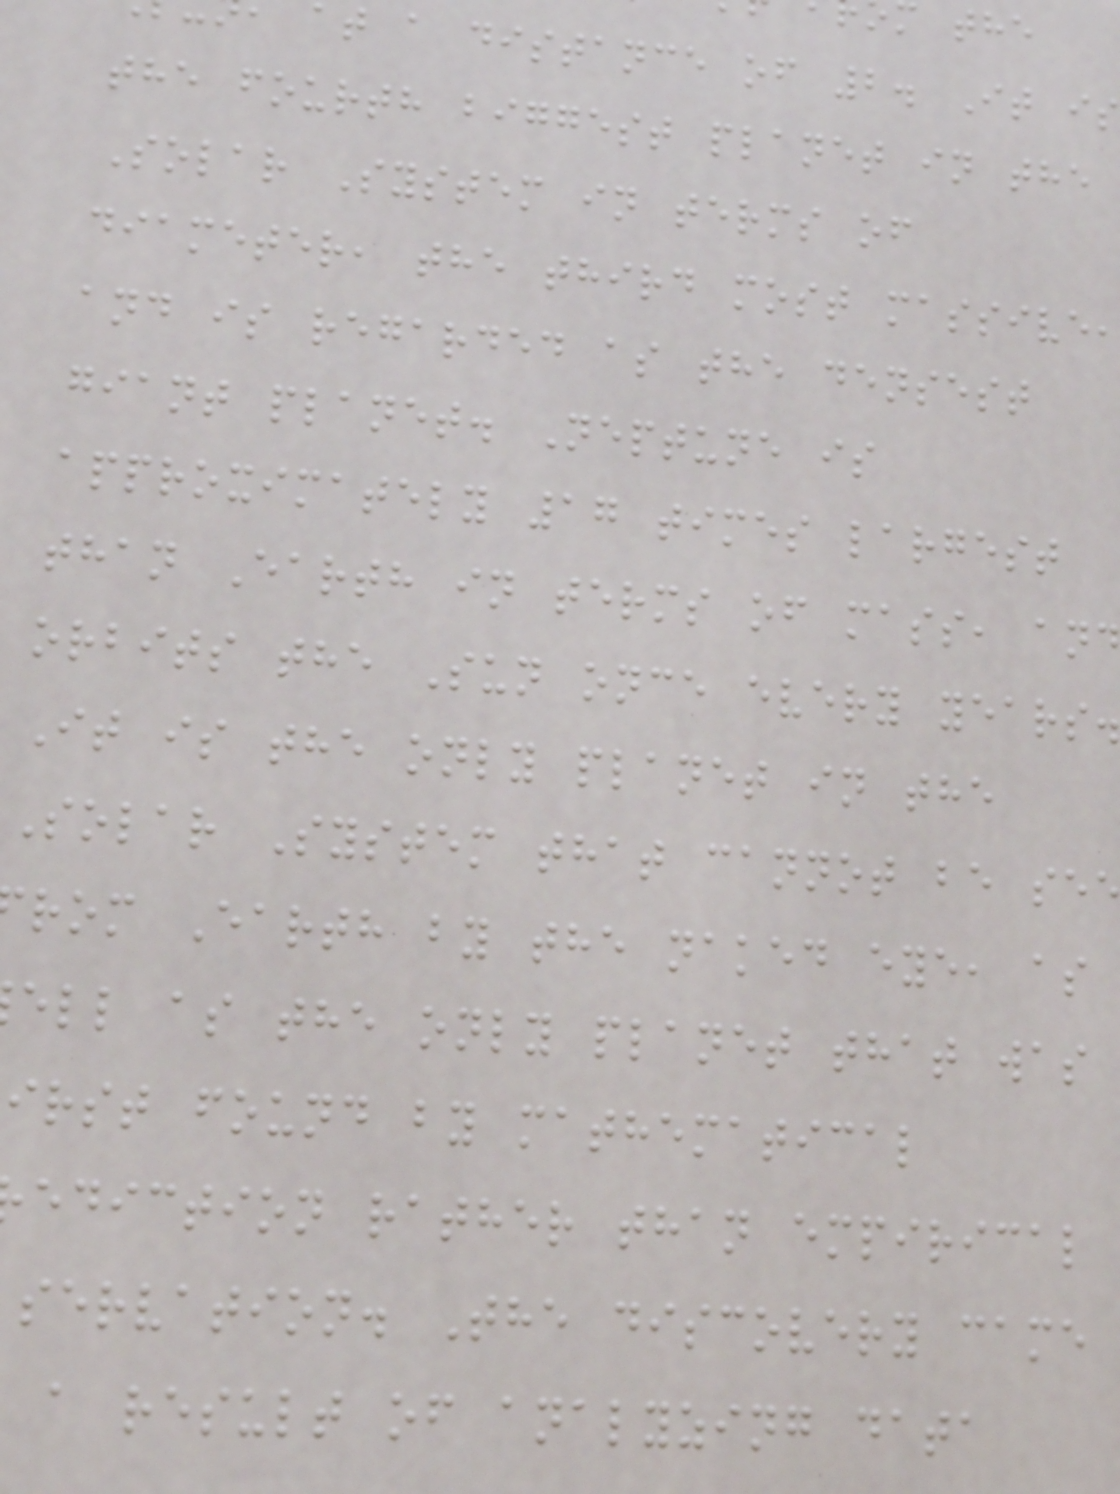at a distance of 2. It is
the fourth biggest planet in the
Solar System in terms of
diameter, the third most massive,
and is regarded as the densest
giant planet. Neptune is
approximately 17 times largest
than Earth in terms of mass, and
orbits the Sun once every years.
It is the only planet in the
Solar System that cannot be see
rom Earth by the naked eye, as
ell as the only planet that was
irst found by mathematical
ediction rather than empirical
servation. The discovery came
a result of analyzing data
